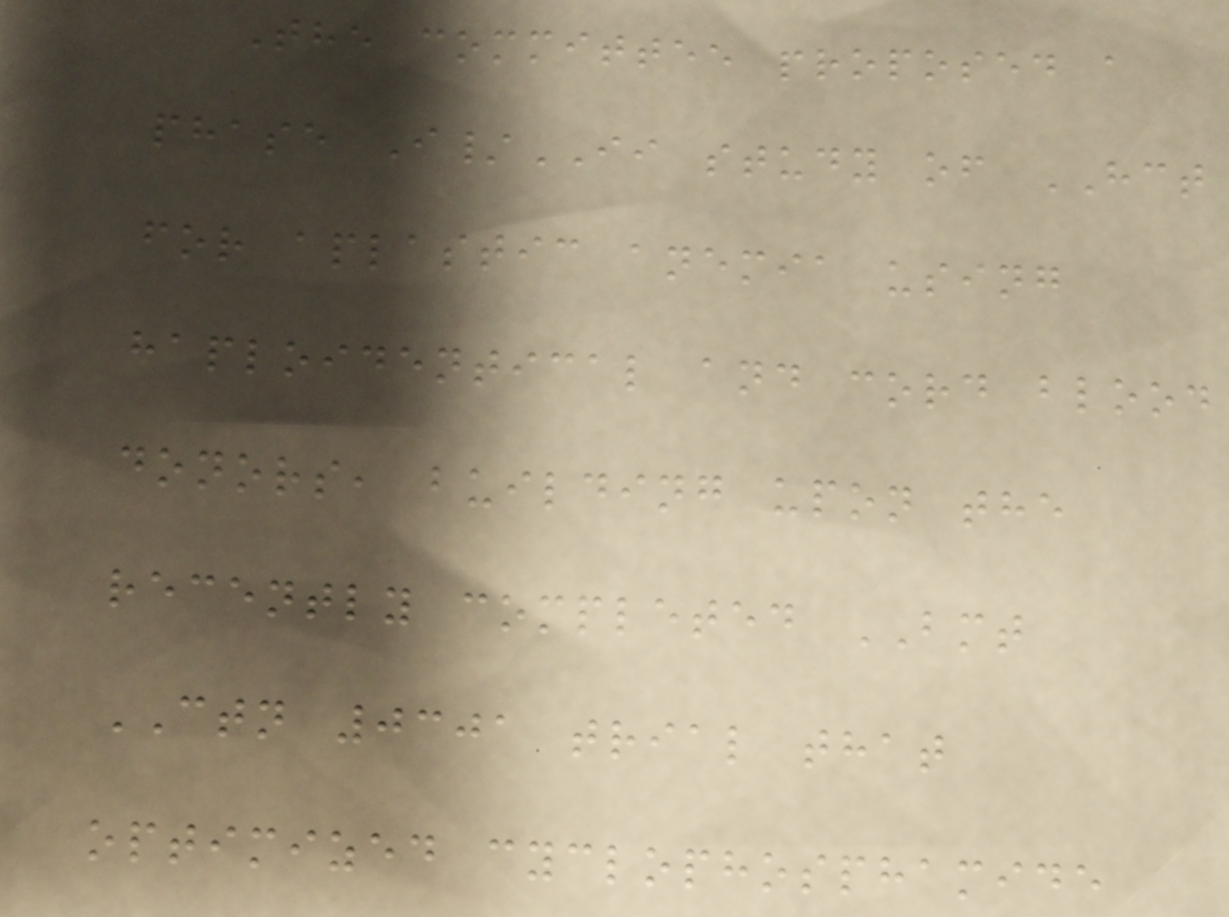The committee proposed a
phase I/II study of HCT
for aplastic anemia using
haploidentical and cord blood
donors, building upon the
recently completed BMT
CTN 0301 trial that
optimized cyclophosphamide
